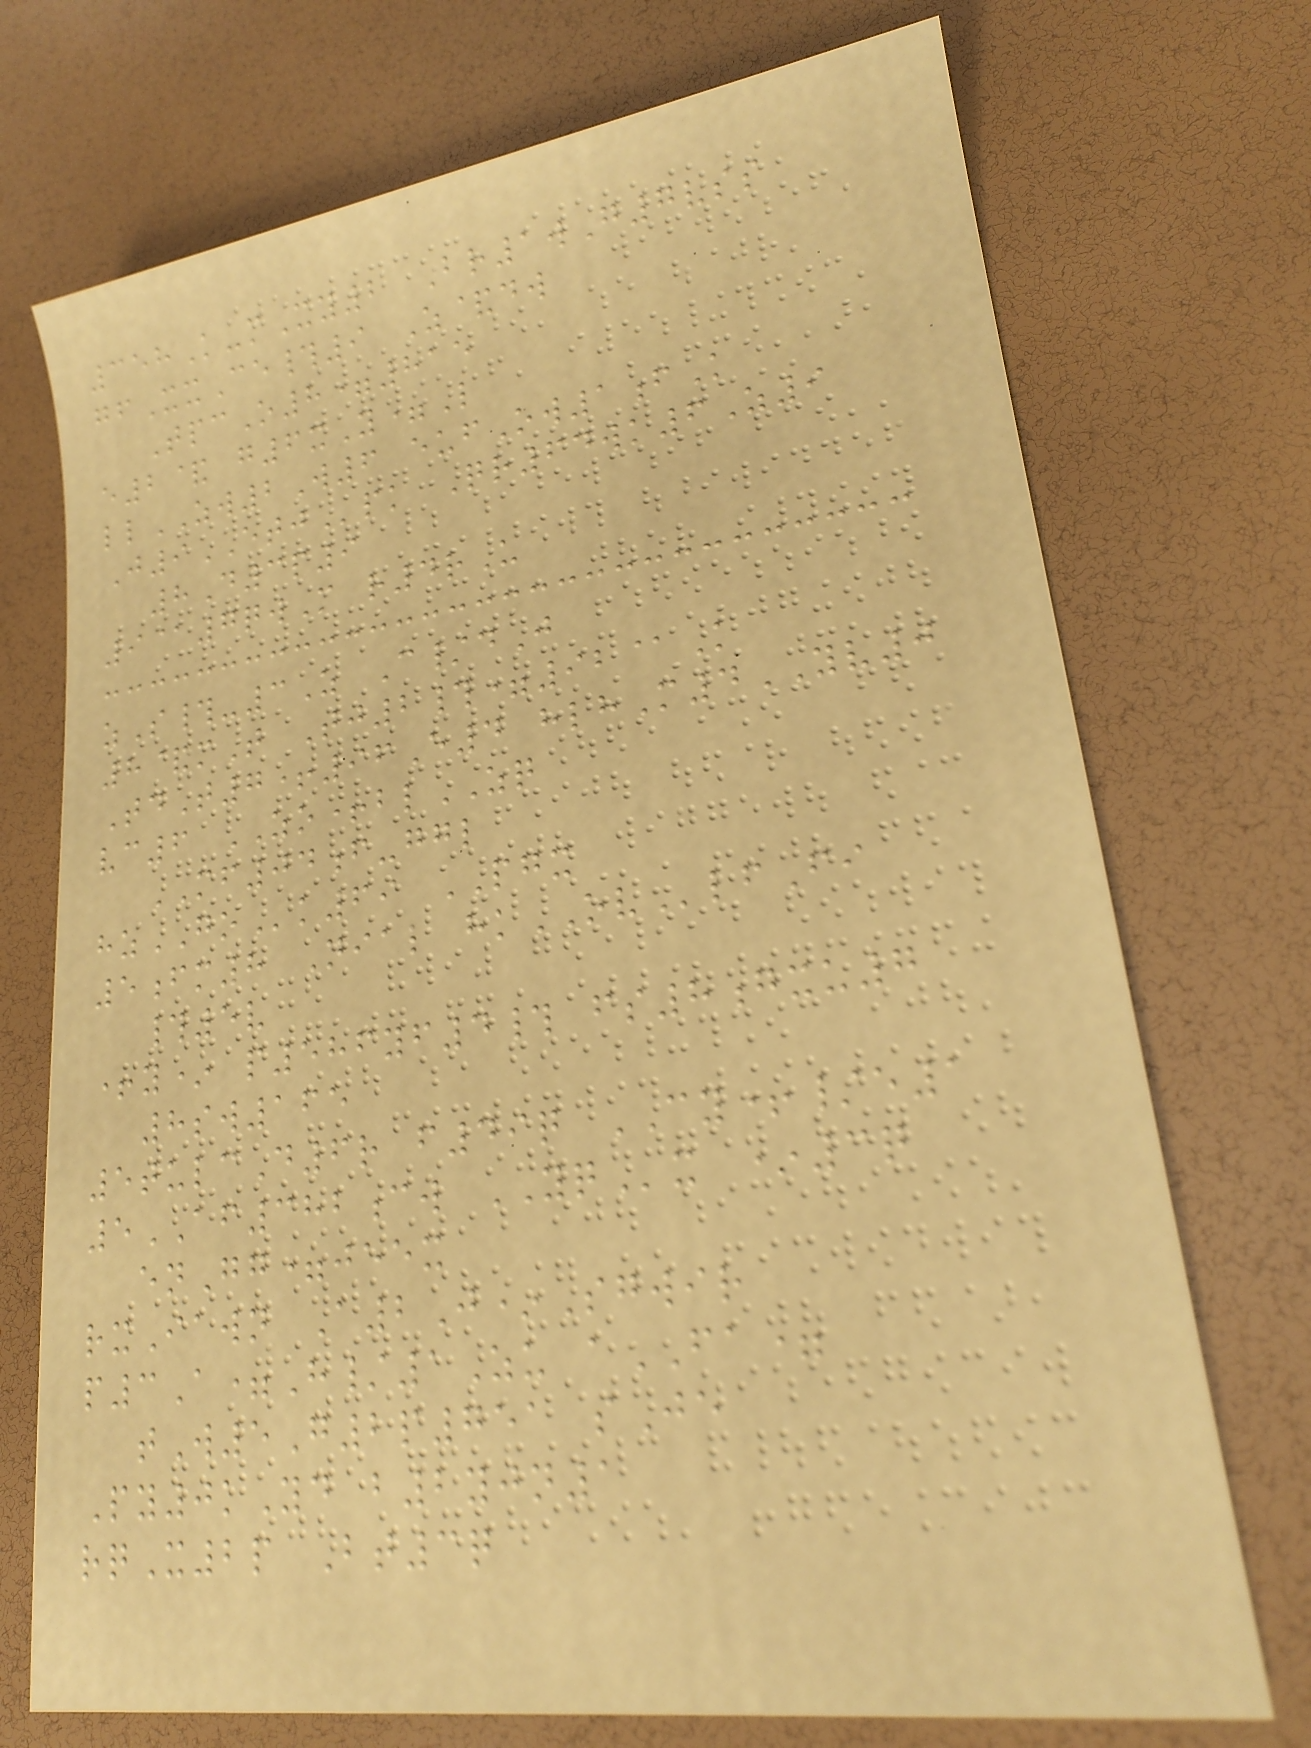358K-mXy2 Br1wG7vss
gfXxCe#9 Z&dw
TpcO8=815
e2& g6xY=L
llZW2W6 eufOw1fK
J9ETJpk Qr64wk6Z9
8D3p9
9@7qwM r4rU
zS#-3Z C/dJ
8&mT Tj2#=92@K
TdT7+96E4 hlhM4YV0
vc6 ZO+blZQ
MF04f-ggl
hzGOk69 PGX
5fm8 Nial hkOVlfFi
#5v
+y* p586yf4# fs8gxu7
8sw165
5tulcD6r f49q CY+/e1
5AF382cw YQx *3q
enGg=jeex
rxIawn A2J*Sgwir
p3A=H/1Zu aFA=
tW5G2p751 sJe
Py0kYd b2yjn1
rqX2p Bt3q
